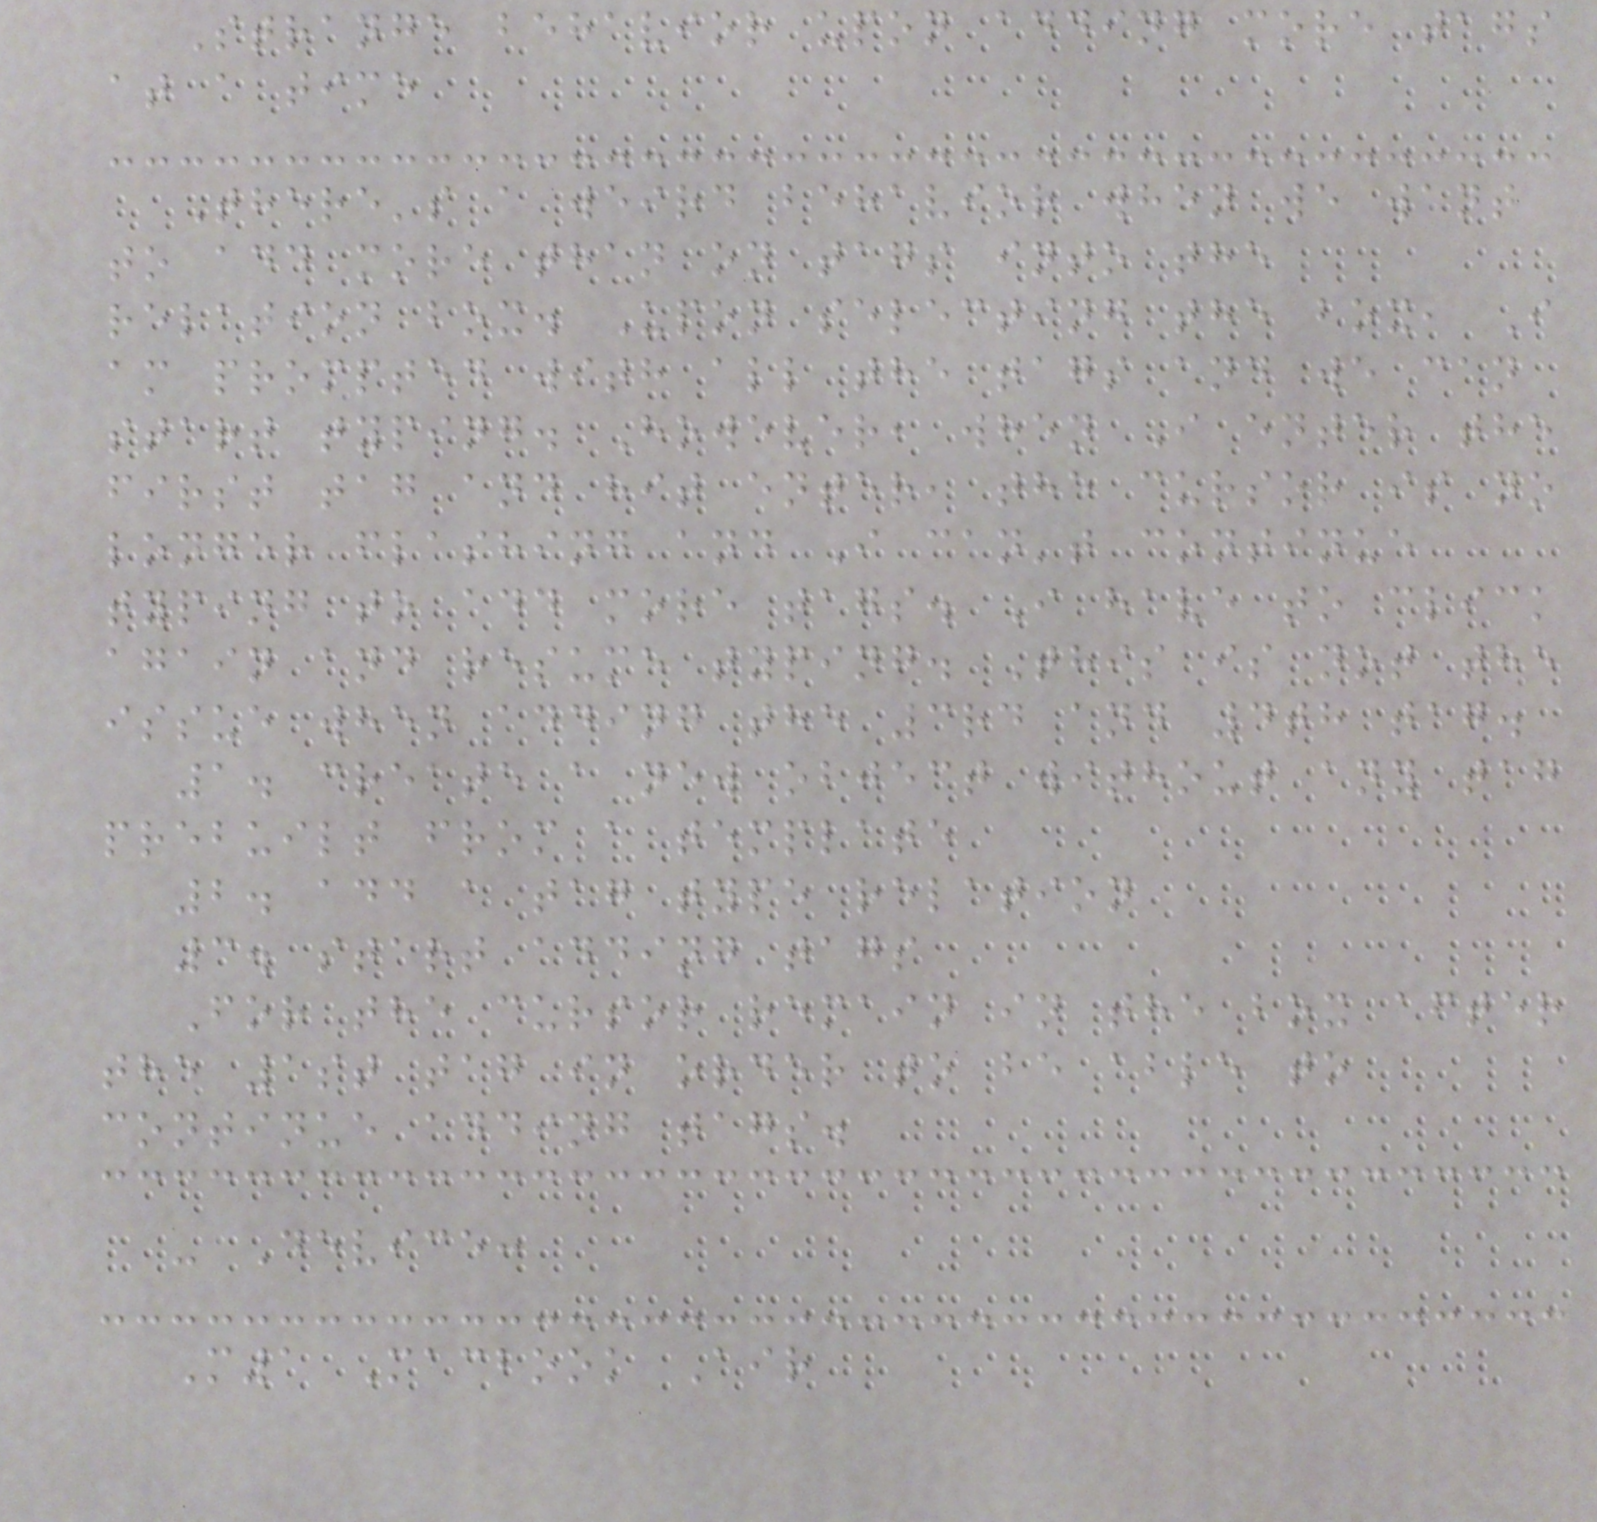Strange behavior upon adding more tags
at a time
There's a weird behavior when we want
to add more than on tags into the
relation box. Upon selecting the box, I
am prompted with all the tags and we can
start typing. However, when I enter the
first tag and hit enter, the cursor is no
longer flashing and I can't continue
typing to add more tags. I have to click
again and resume typing. This is not the
issue when adding the 3rd and 4th tag.
1. create a new object without any tag
prebuilt from a template
2. add a tag type relation
3. start adding tags
For the cursor remain in the box after
the 1st tag in order to be able to
continue adding tags.
- Device:
M1 Macbook Air
